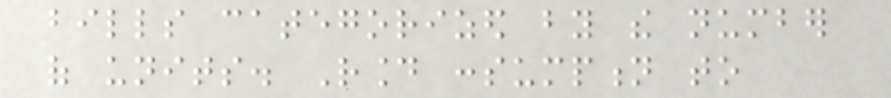bills categorized by the number
of units. Round consumption to
